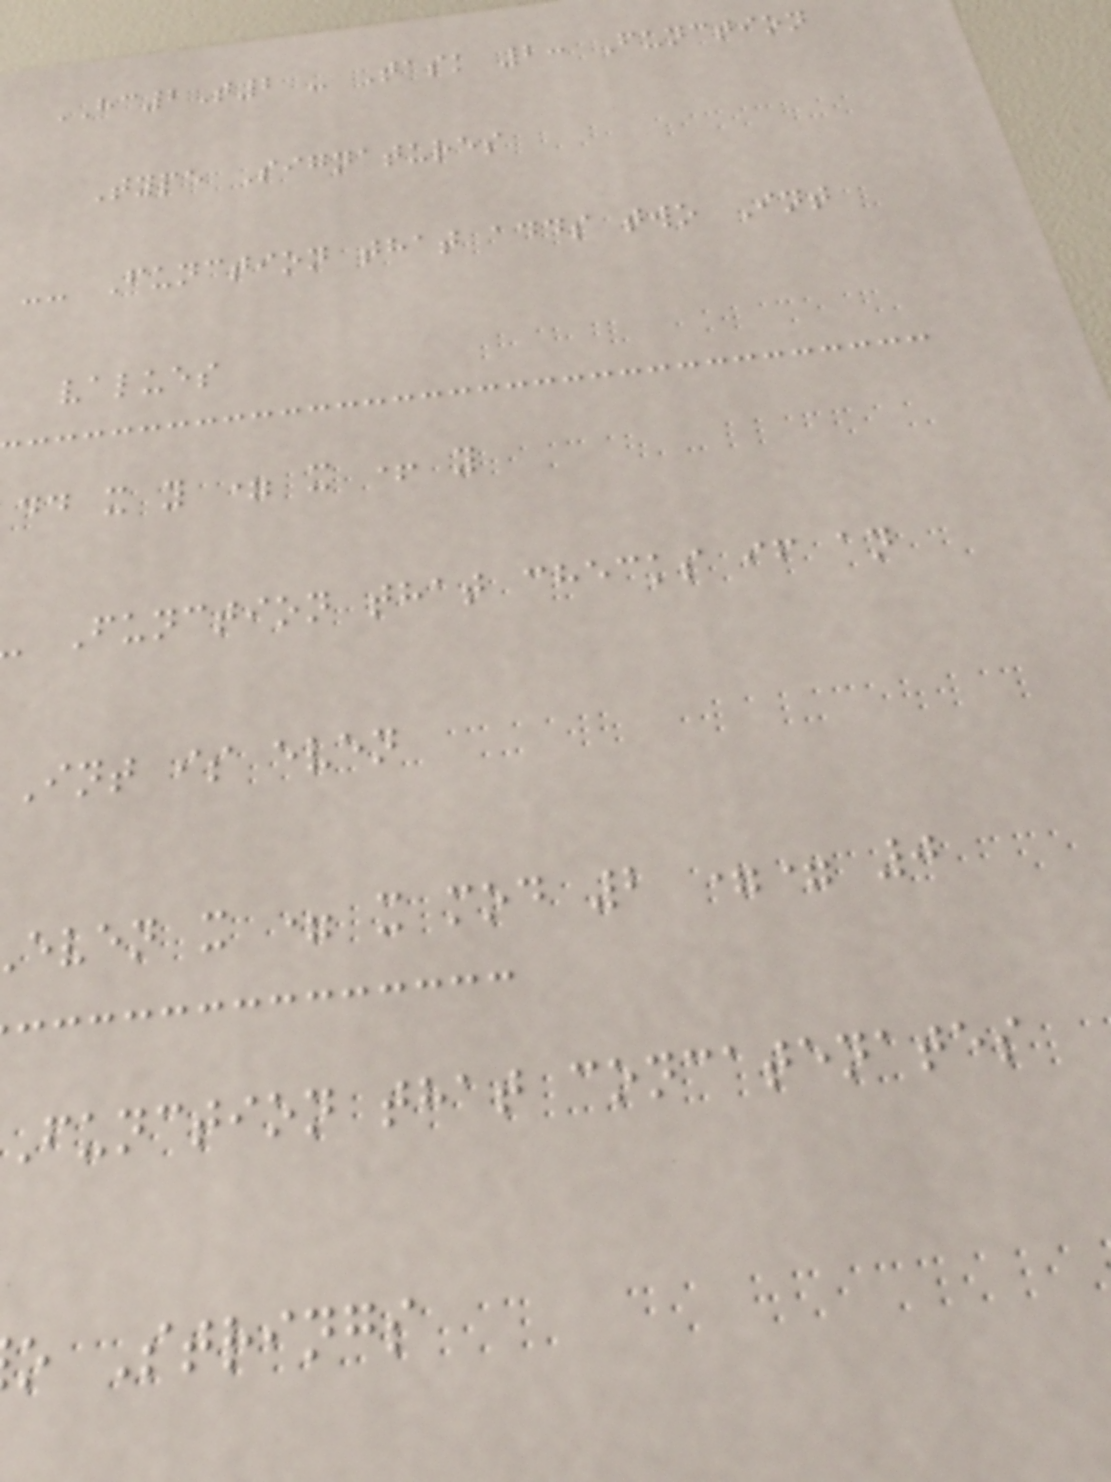HC2T2 - Task 2: Function
Type Signatures
-- Function that adds two Int
values
dd x y = x + y
Function that checks if an
Int is even
even x = x mod 2 == 0
Function that concatenates
o Strings
